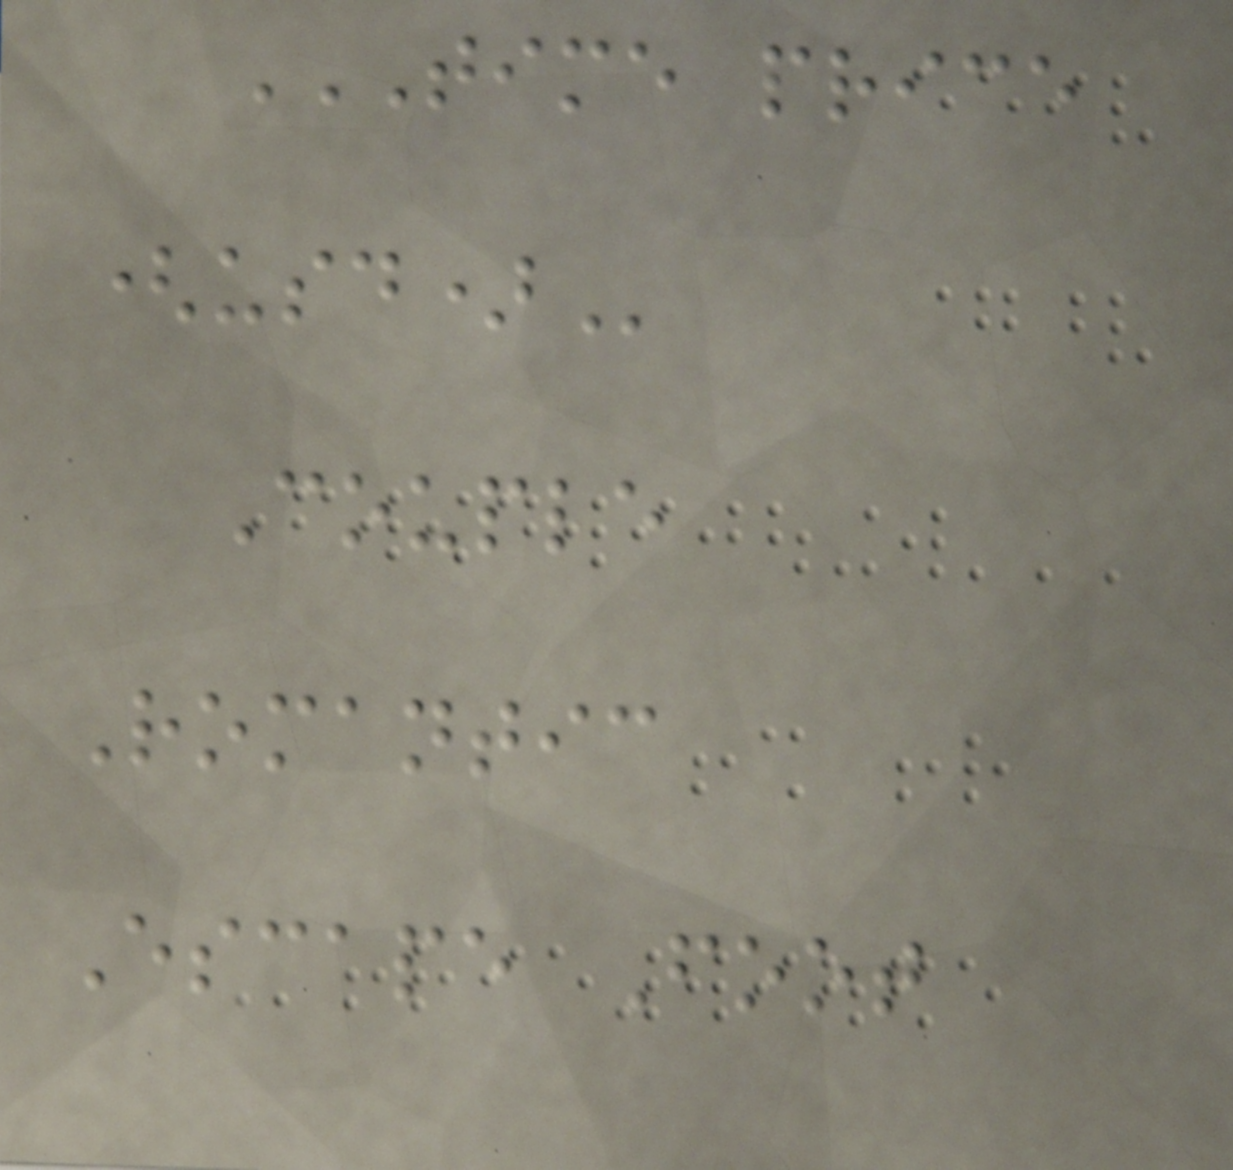TIME PRICE
(USD)
Couple
Romantic
Escape Foot
